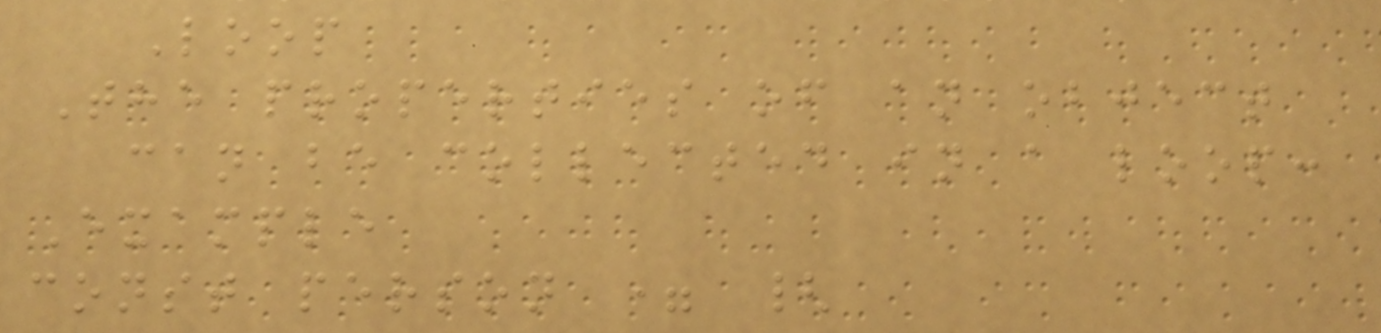Loop
The properties of an object
can be collected in a loop:
Example
const person = {
